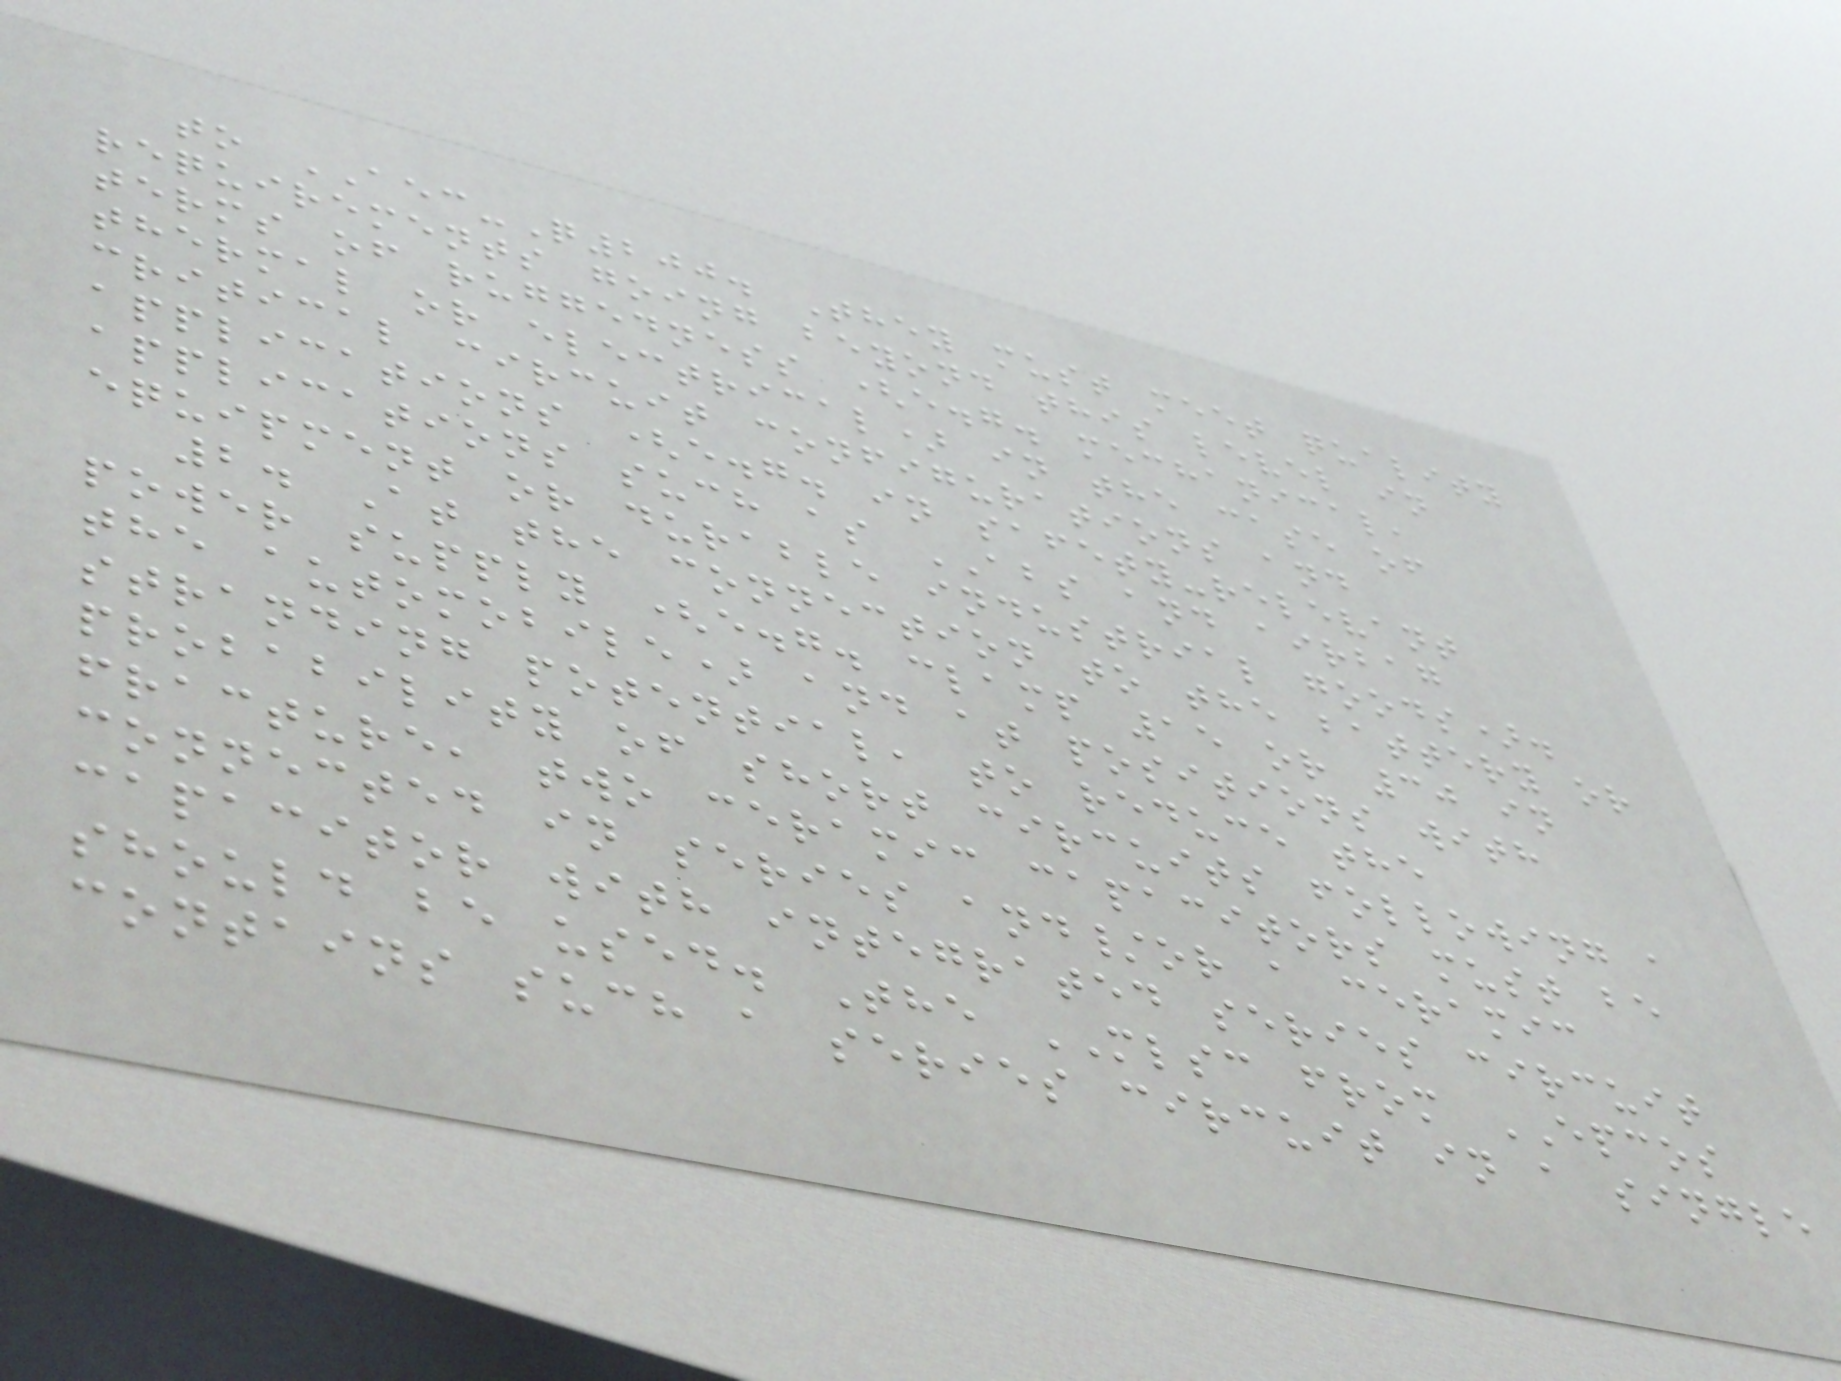to AEC-Q200. They must meet quality
requirements going beyond this level in
terms of ruggedness (e.g. mechanical,
thermal or electrical) in the case of
critical circuit configurations and
applications (e.g. in safety-relevant
applications such as ABS and airbag
equipment or durable industrial goods).
2. At the connection to the battery or
power supply (e.g. clamp 15 or 30 in
the automobile) and at positions with
stranding potential, to reduce the
probability of short circuits following a
fracture, two ceramic capacitors must be
connected in series and/or a ceramic
capacitor with integrated series circuit
should be used. The MLSC from EPCOS
contains such a series circuit in a single
